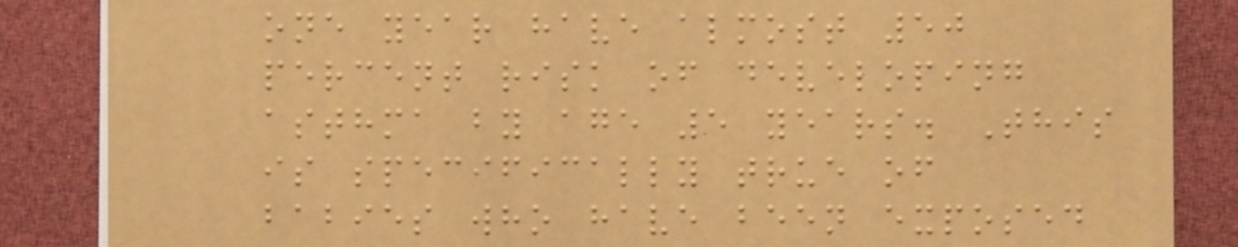one year have almost 50
percent risk of developing
asthma by age 5 years. This
is specifically true of
babies who have been exposed
